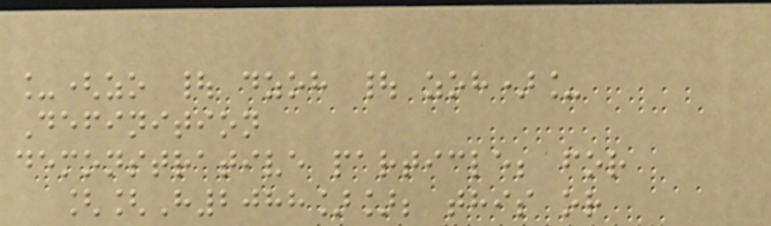_(zo | dzoh | zoh)_
Definition
demonstrative particle; for
[[H2088]]; this or
